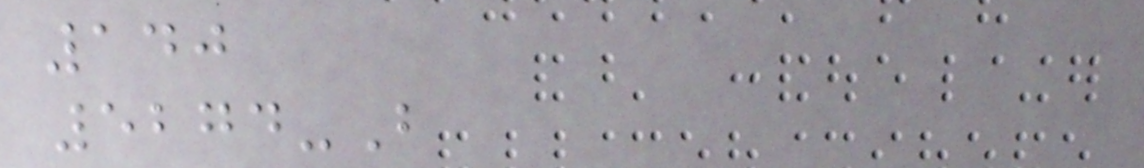140
5274-B
